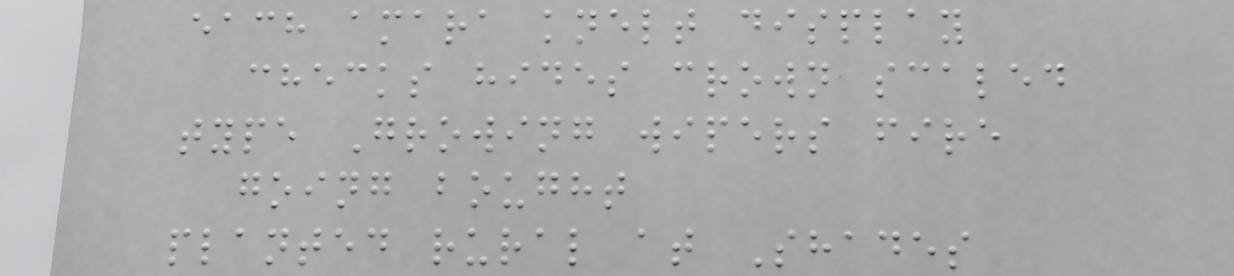each amara knelt display
checks hides crown scaled
type Growing wipers fire
going bought
planted rural at Shades
